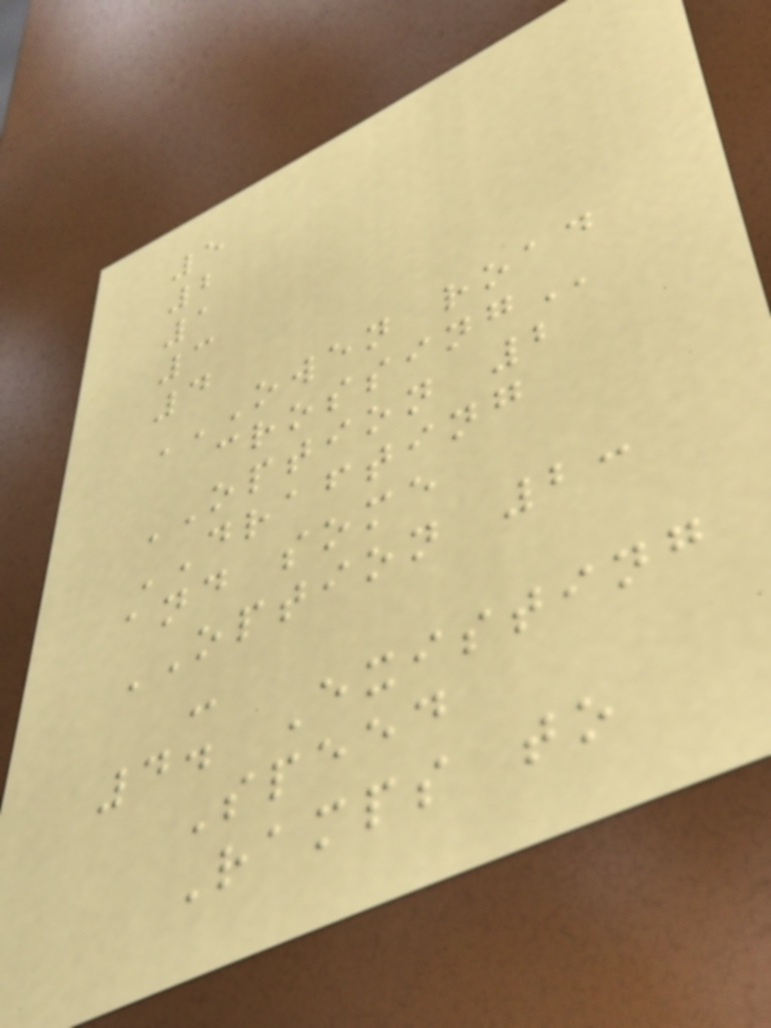5
2
1
3
4
OWEN ROAD
CROSSING
OPTION 2
DRAFTING
and some
OPTION 2:
-
4. Existing
Speed
Ramps to
